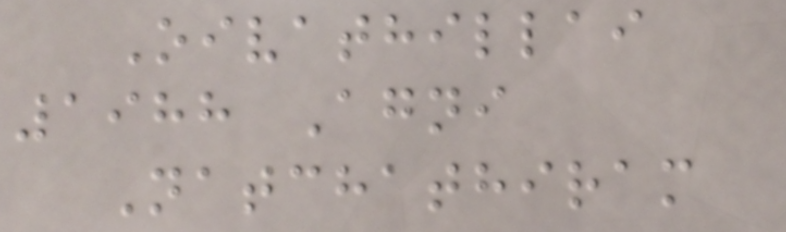Oivathillai
1988 Agni
Natchathiram
